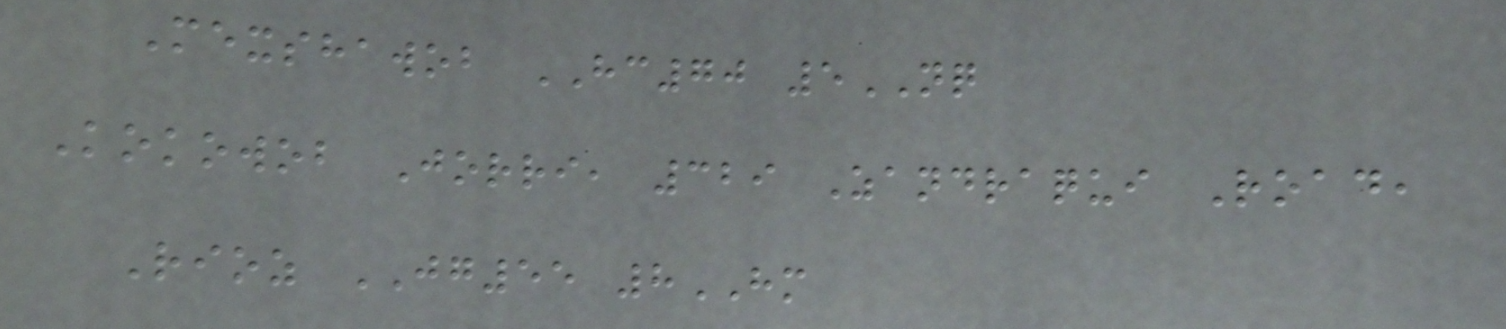Mexshawob HC70 5NQ
Kokowob Jorri, 329 Zandraqui Road,
Rioz JG55 8HM
